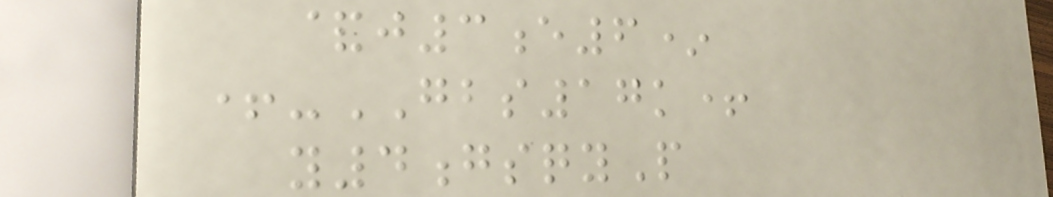&j3e6*
+-GBS17k+
y4gsqyP
